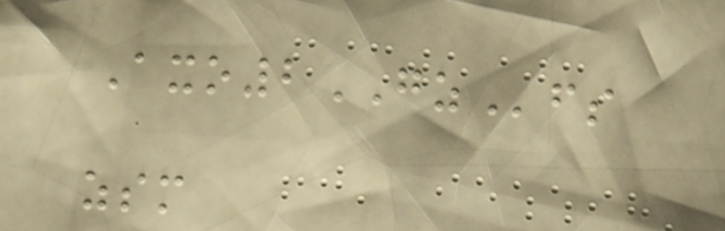Axo2GZfs
zsm
